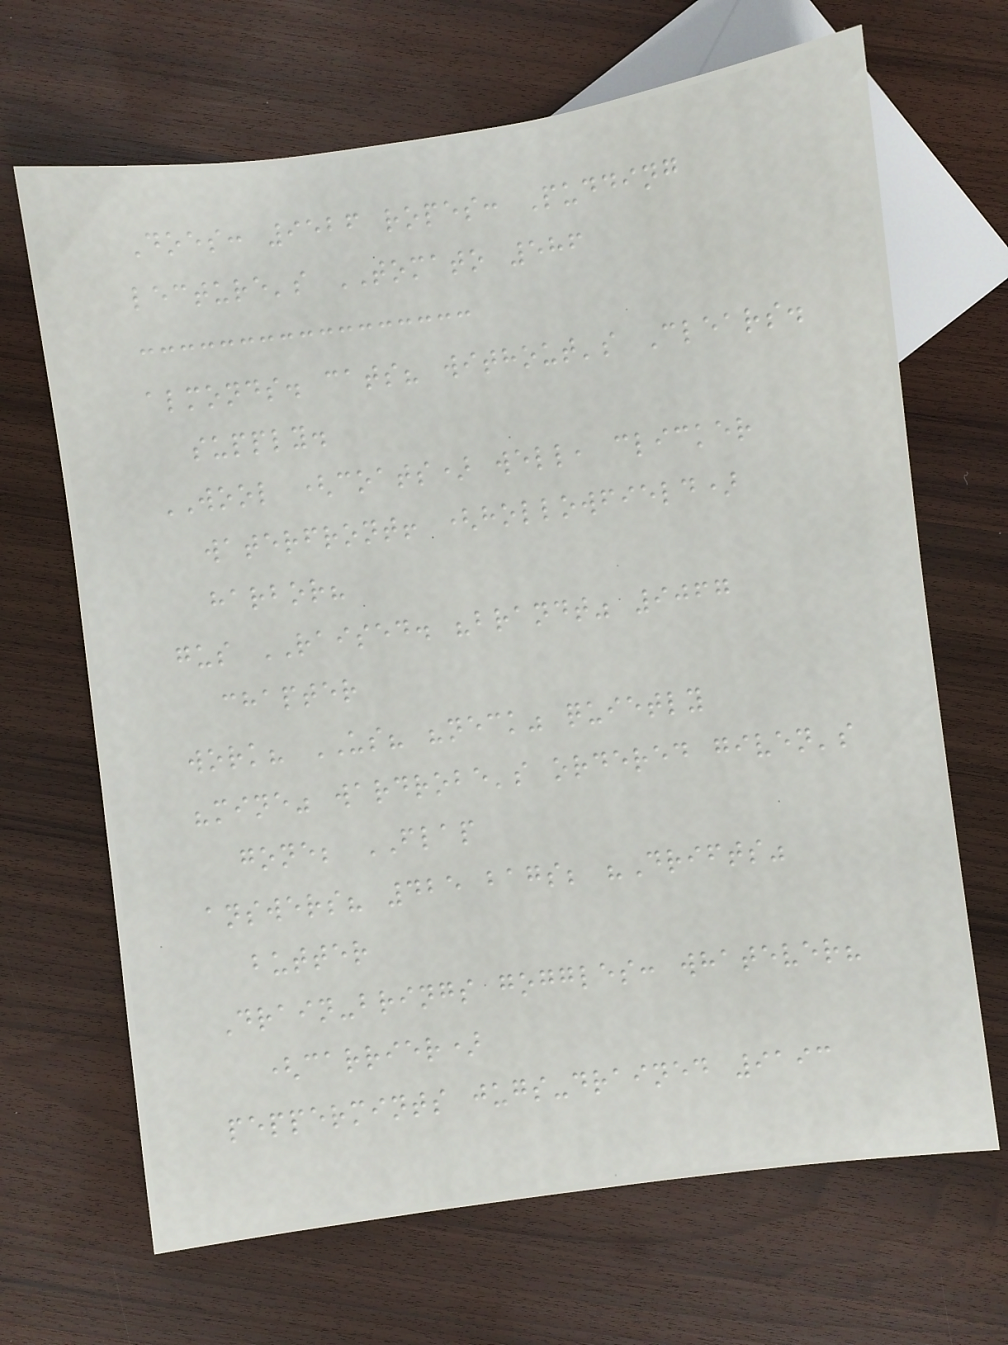Does: 9526 ropes: Pudding
lecture's TOMATO 586
almonds. cats? without's Clears.
supply.
WOOL (coats) well, clicker
waterfront! (hollowfield)
harbor?
gus RAISED. "brandt" 9067
chapter
work? US? "neck" quietly
"mine" wardrobe's ordered given's
gone; FLAP
answers? 425 bags; "Drifts"
butter
Drain-brings goggles: whatever?
(carrier)
peppermints jugs-drained 9193
